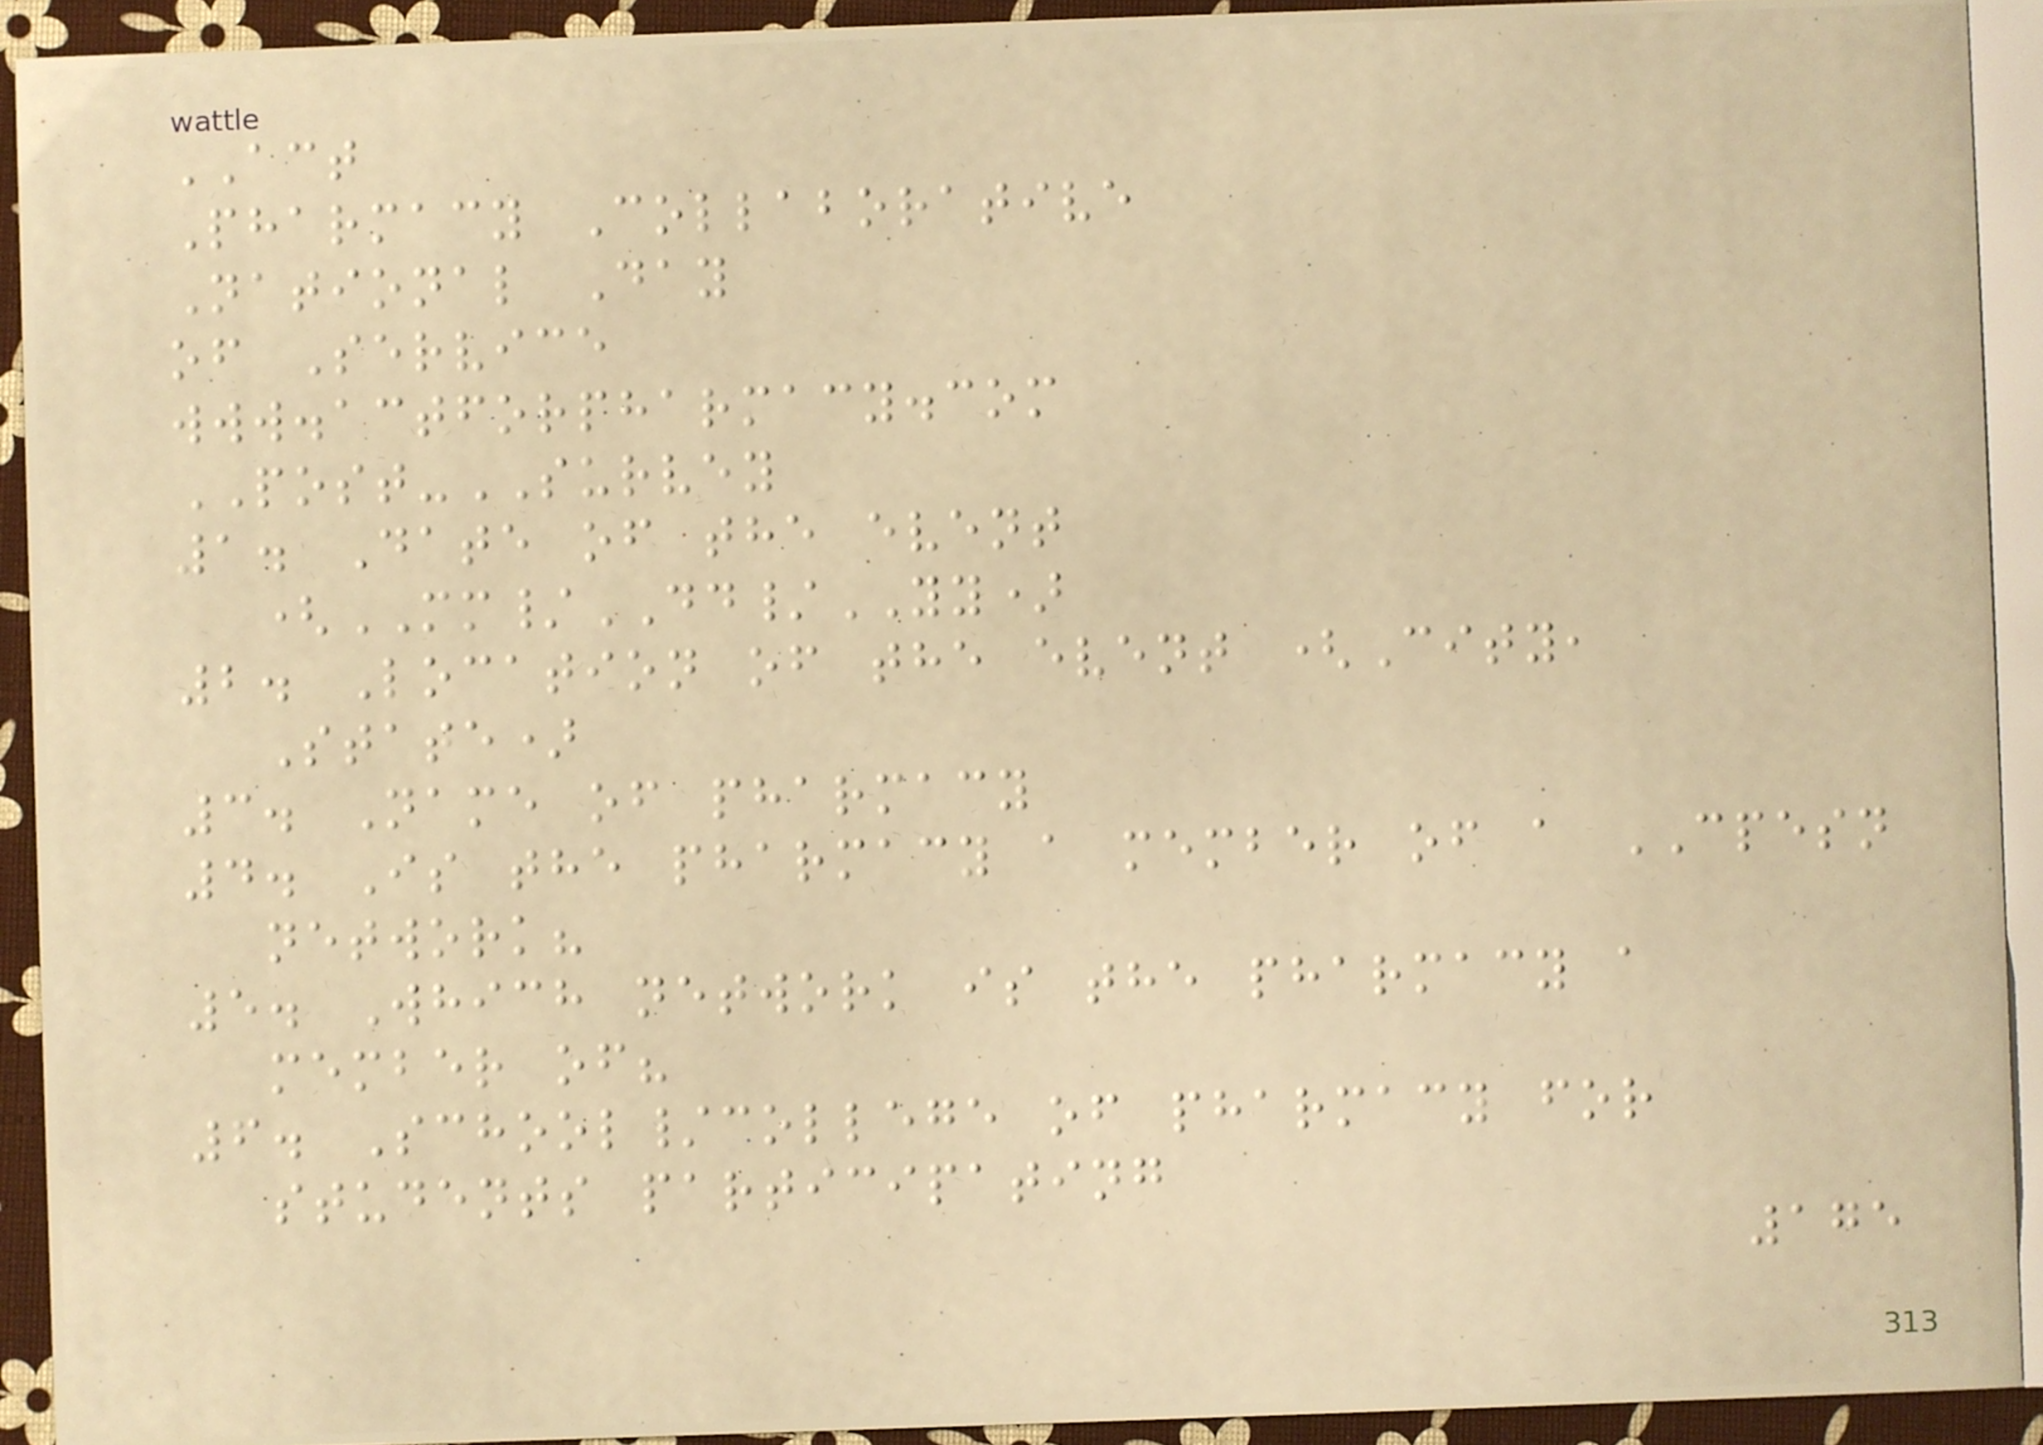ACT
Pharmacy Collaborative
National Day
of Service
www.actforpharmacy.com
POST-SURVEY
1. Date of the event
(MM/DD/YY)
2. Location of the event (City,
State)
3. Name of pharmacy
4. Is the pharmacy a member of a CPESN
network?
5. Which network is the pharmacy a
member of?
6. School/college of pharmacy for
students participating
175
